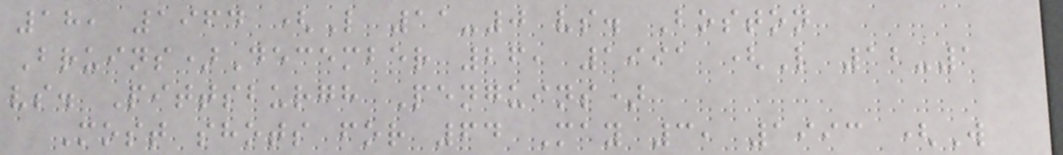18, 1964 (L 11-0 vs. Boston
Bruins)December 26, 1991 (L 12-1
vs. Pittsburgh Penguins)
Most shots for 64 May 3, 1993 (W
